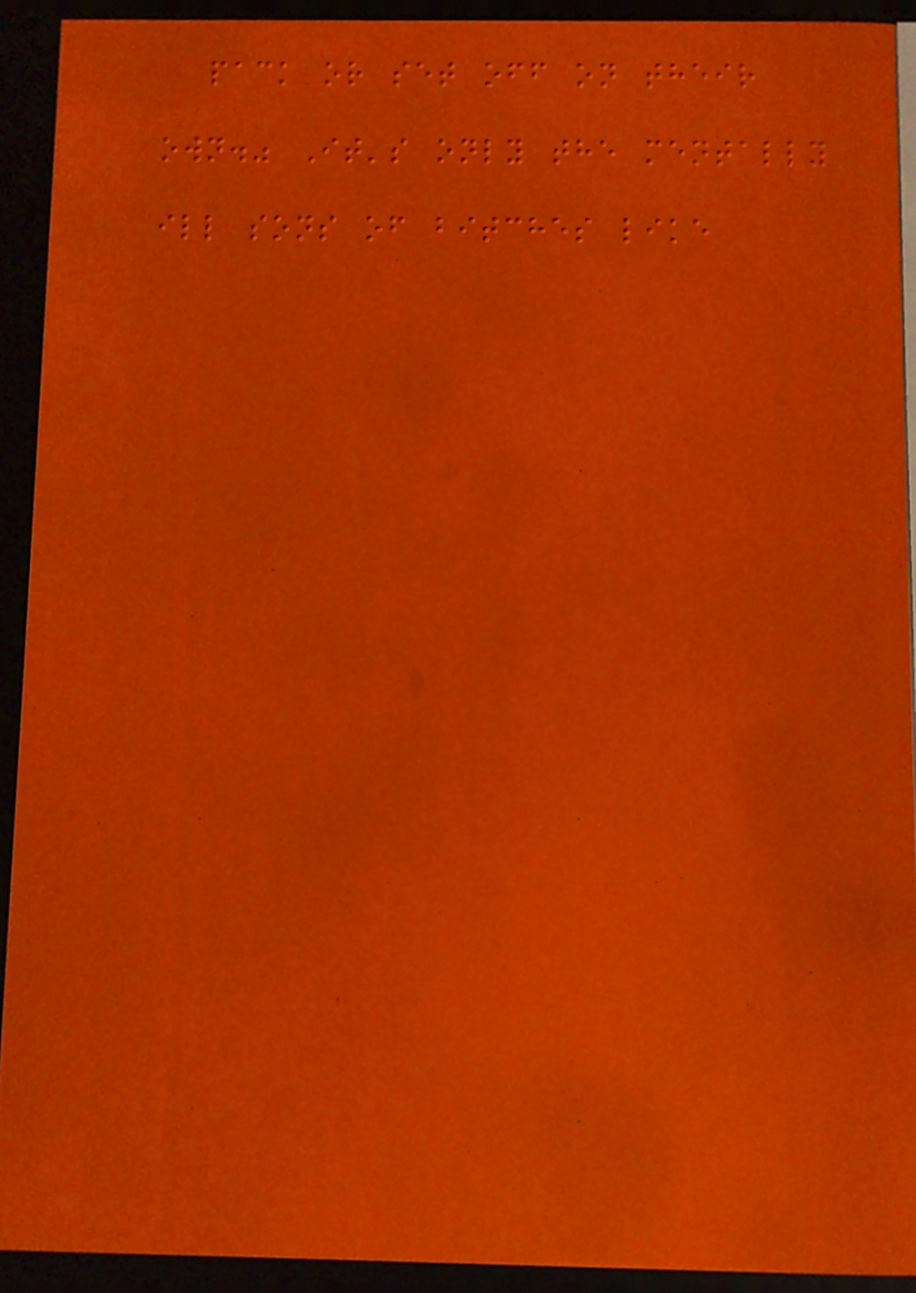pack or set off on their
own." It's only the mentally
ill sons of bitches like
